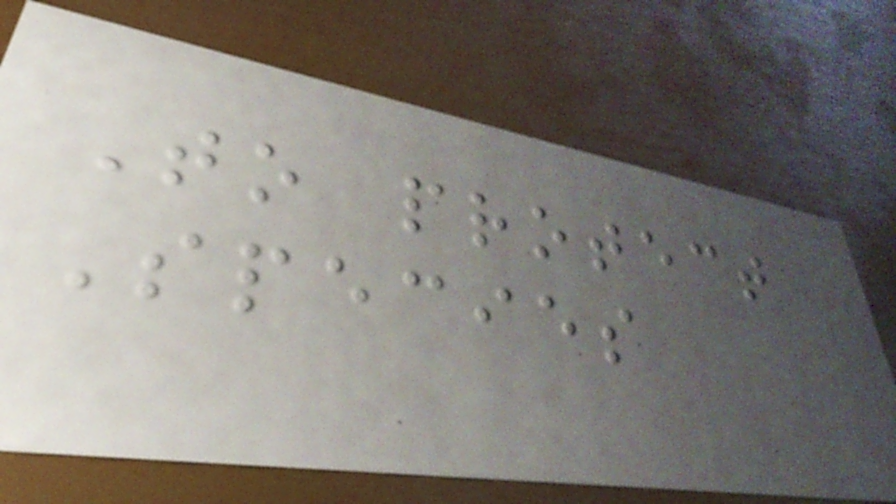To protect
Species
